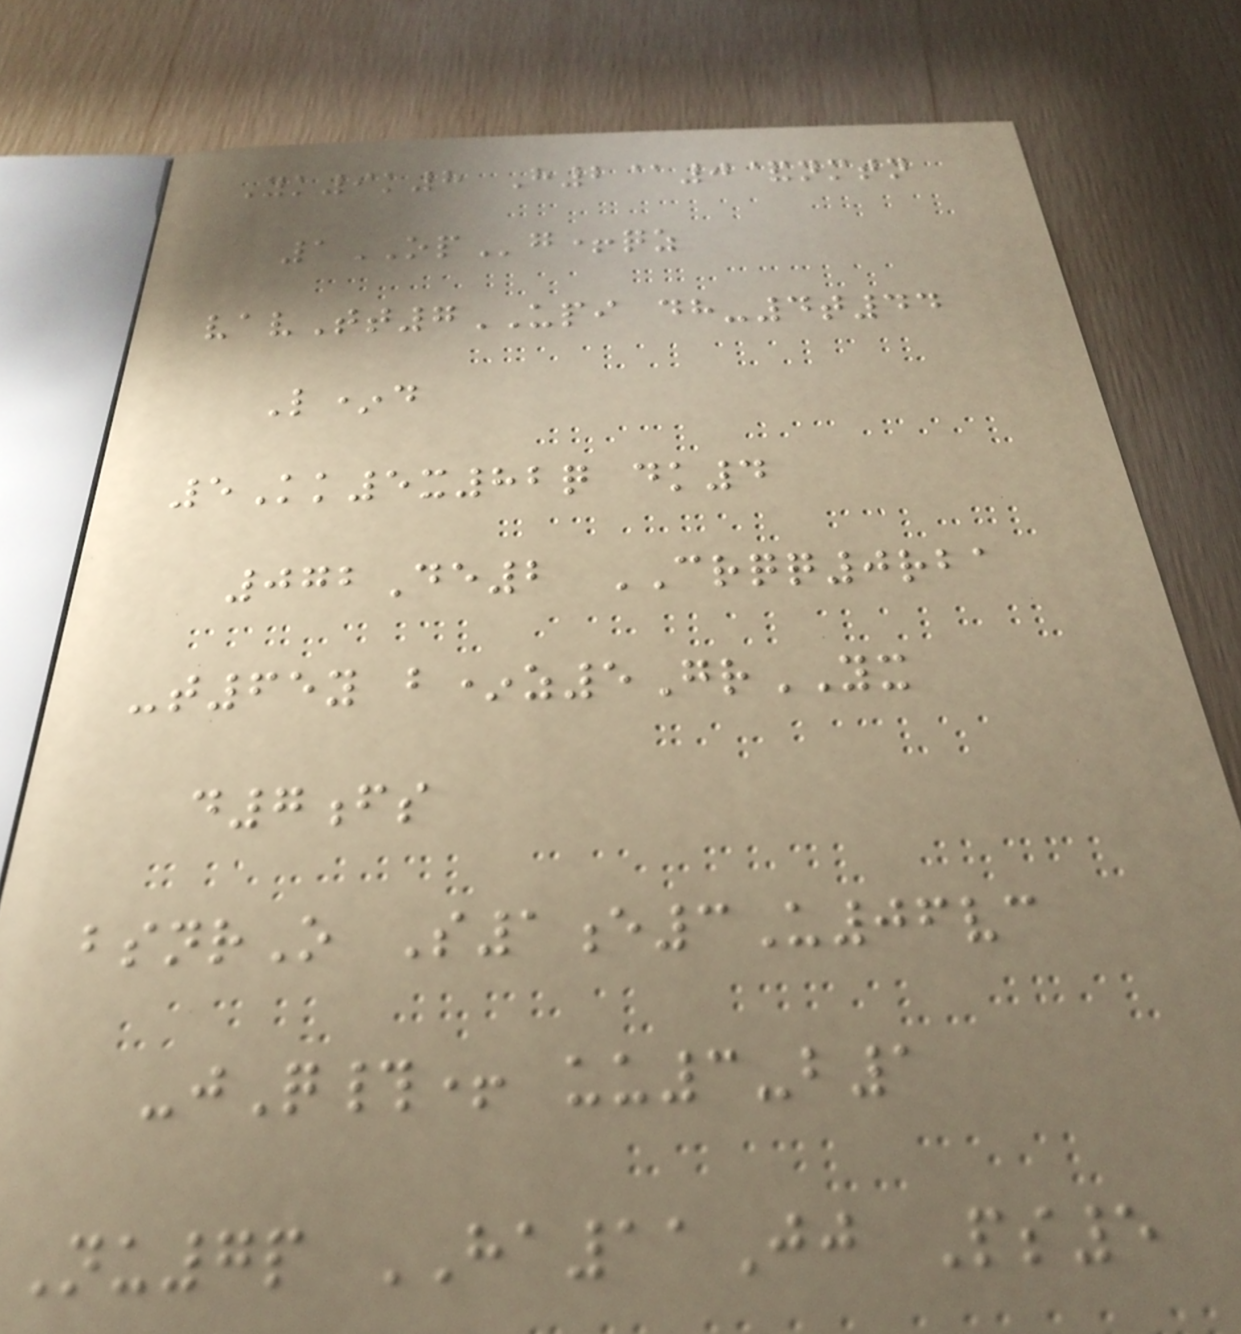Yk9k8 H2@0&nmtn
1OPg+qz
vavTt7UPI dh-4t44
L*d
5Kk5x82q dk4
072De2 CRQQ0rba
-t65y b*z5GrYX
d7fs
bsnrO S1e3U06vc
-jQ#+ uu3-b1
Nu7p HA11Jj Ps5
